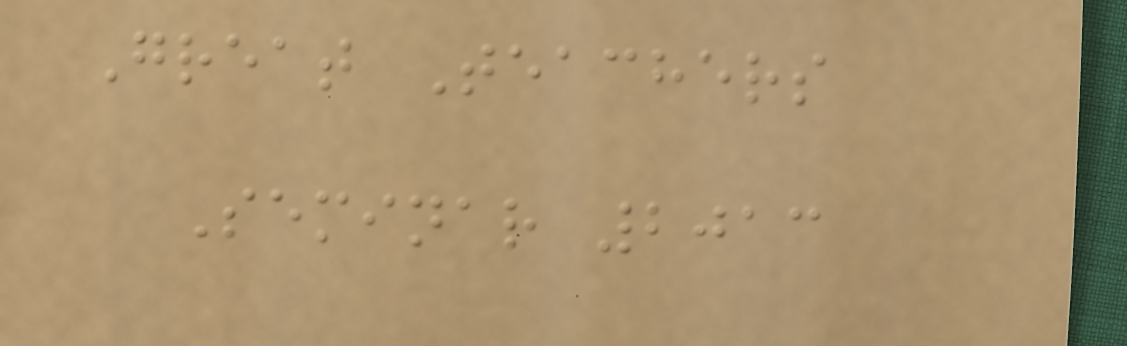Great Teachers
Seminar 2013
